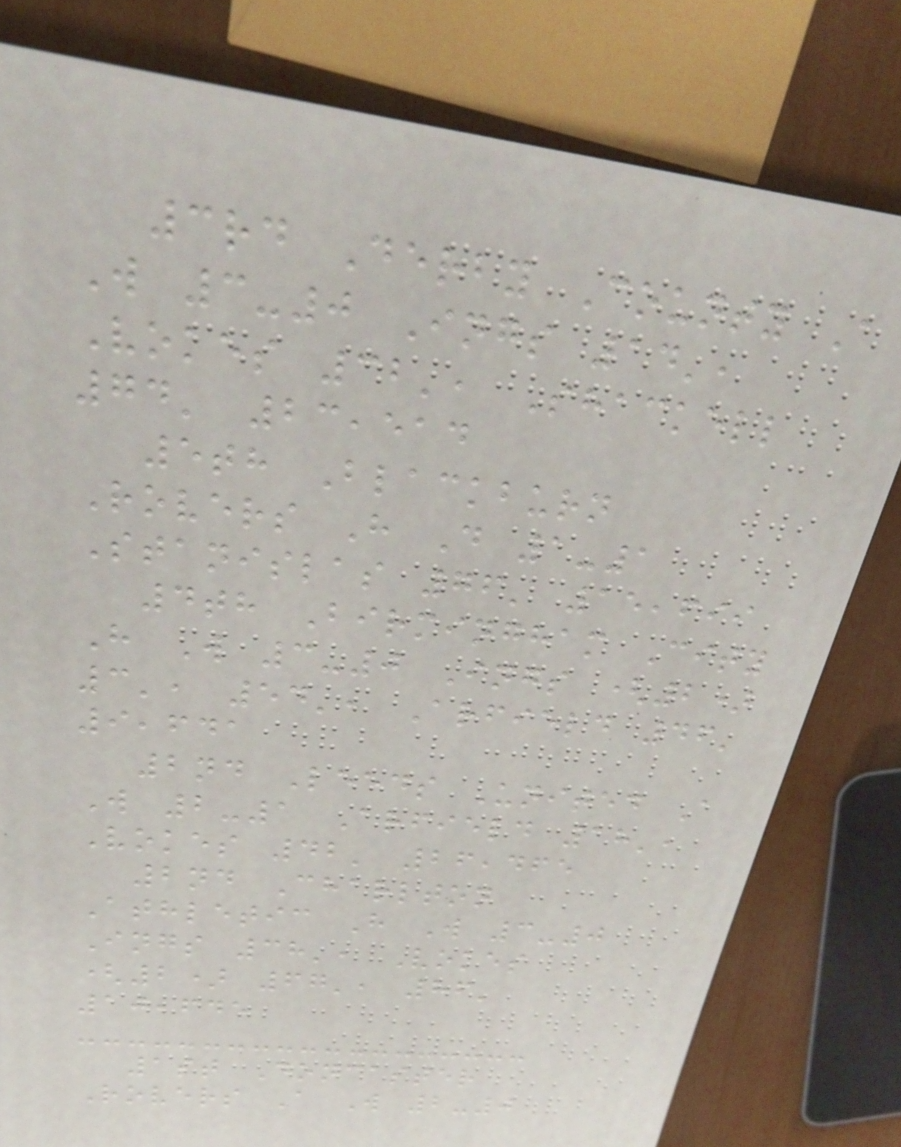3rd Derby County A
W 3-0 Ings 14',
Vokes 32', Shackell
74' 23,514
5th Blackburn
Rovers H D 1-1
Stanislas 76' 15,699
4th Birmingham City
H W 3-0 Ings (2)
3', 54', Arfield 46'
9,641
2nd Leeds United A
W 2-1 Arfield 18',
Vokes 42' 26,465
2nd Charlton
Athletic H W 3-0
Ings 38', Vokes
(2) 67', 86'
10,645
1st Doncaster
Rovers A W 2-0
